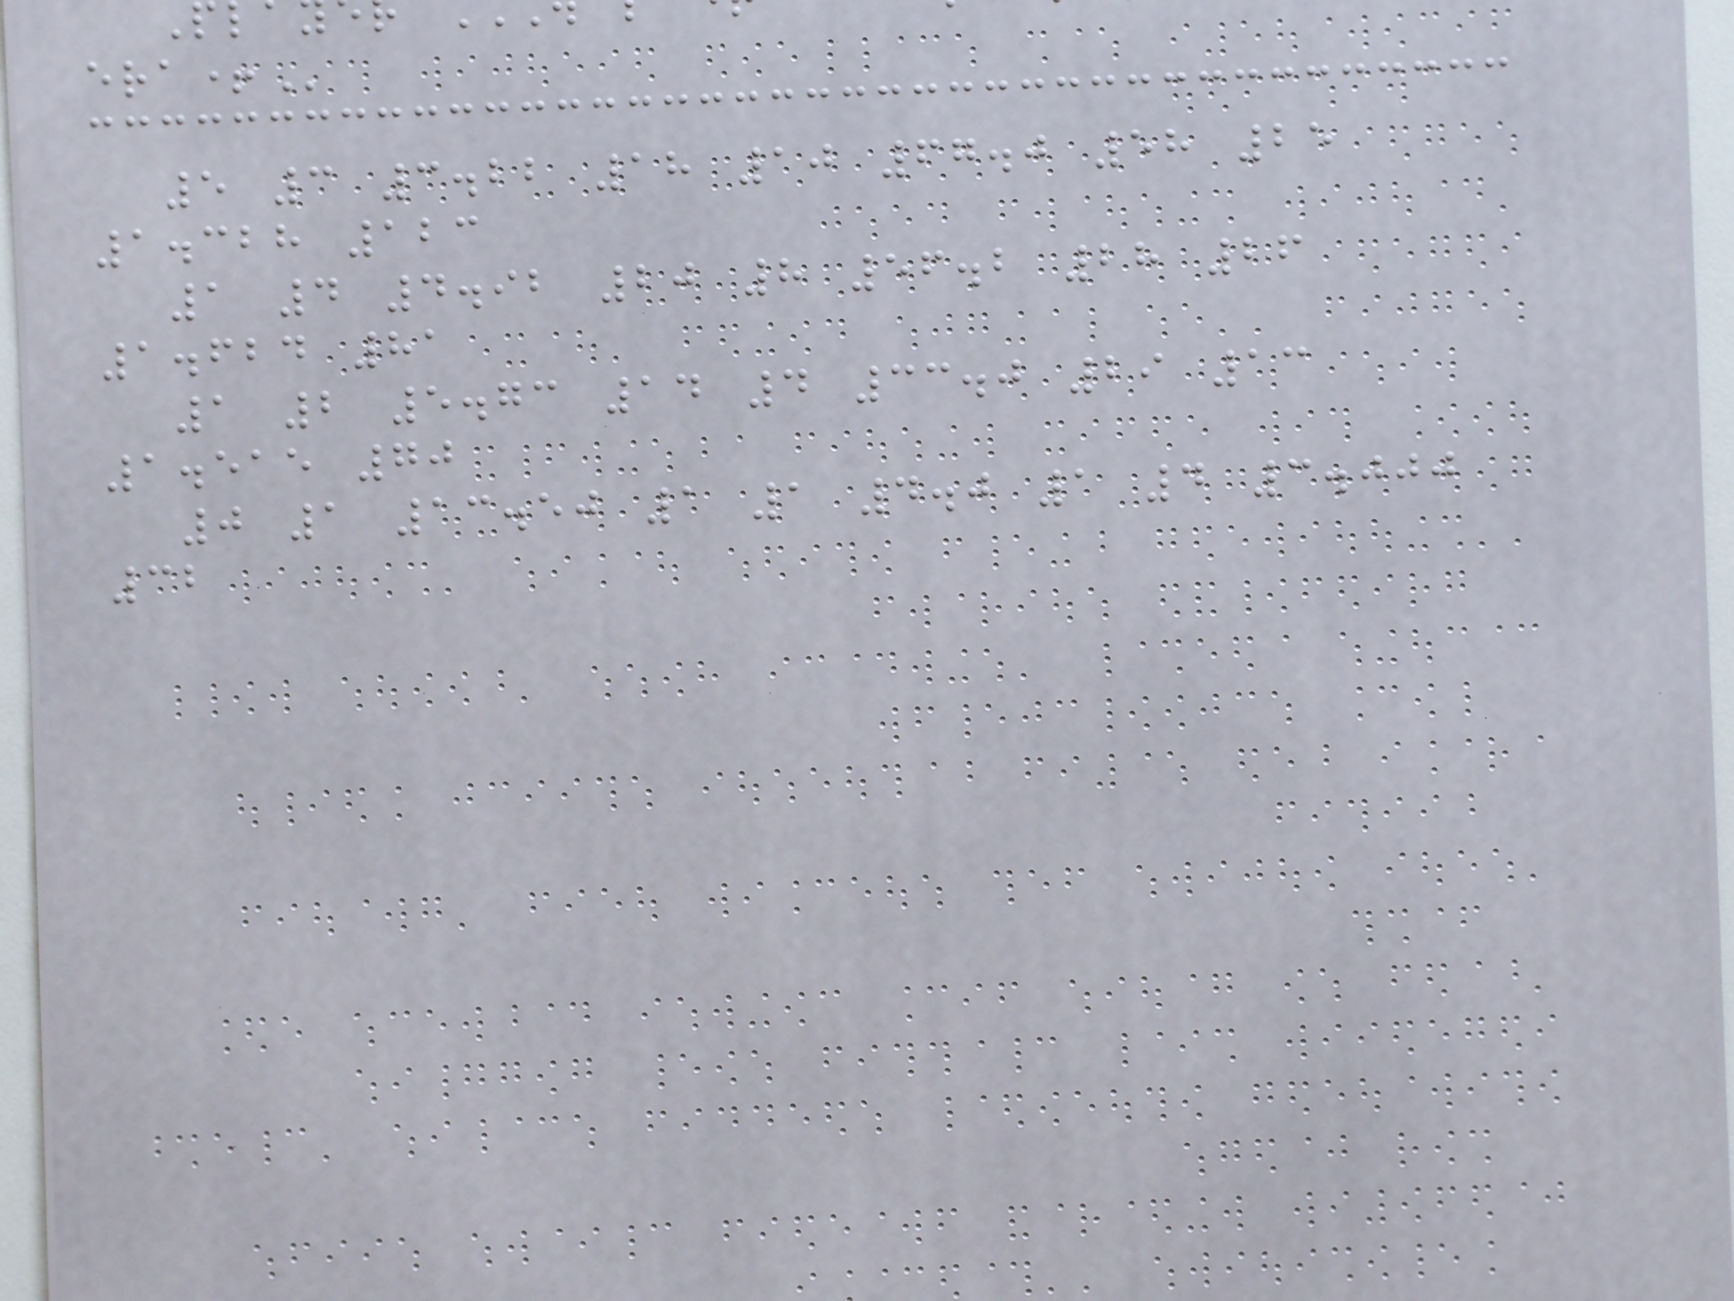5 3 3.22 18 10 67.0 58 25
1.328 123
1 4 4.92 20 8 56.2 28 26
1.624 81
1 2 5.73 14 4 33.0 29 13
1.515 70
0 1 13.50 1 1 4.0 1 4 3.000
32
